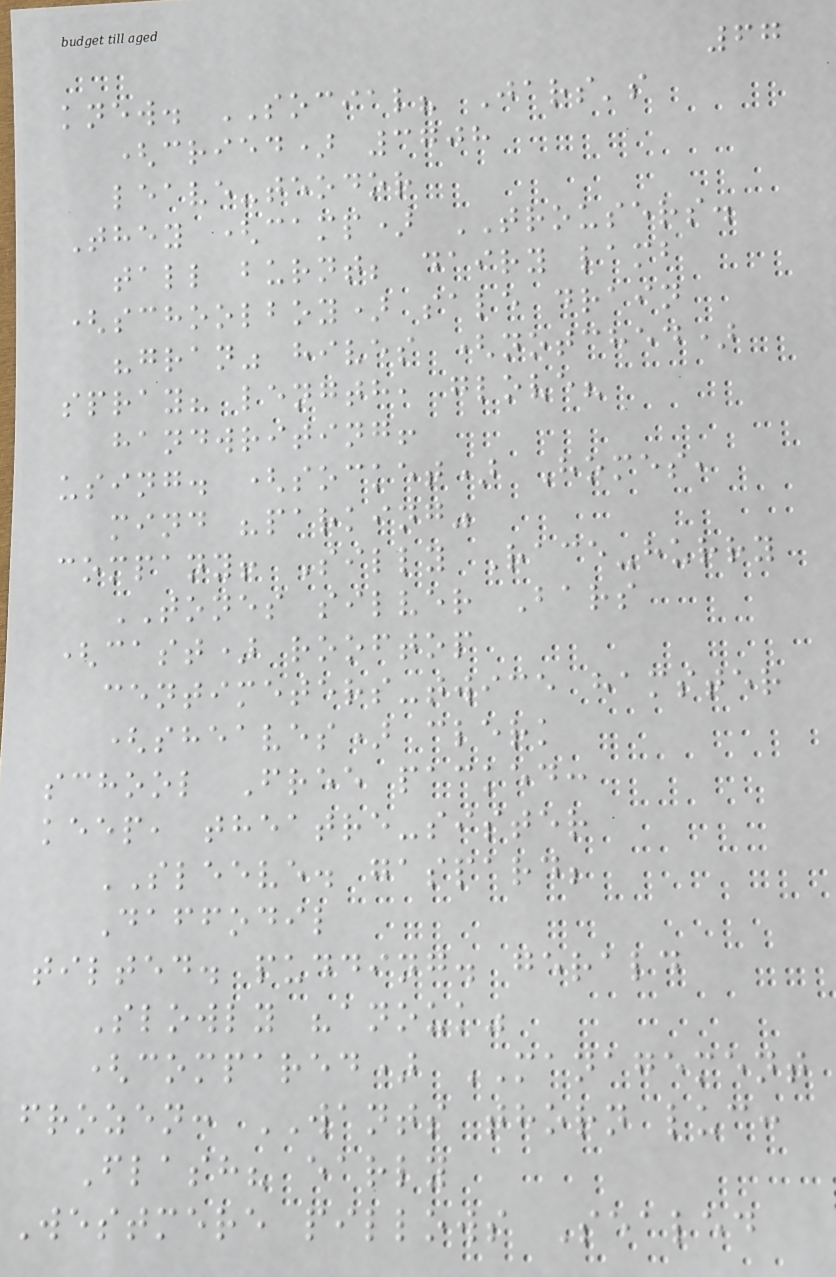67
knew. SOCIAL? Jars's
(cried) 3708
leave-teodor
They (camp) TROUSERS.
tall burnt; dairy lamb
(schoolboy) sale drain
"gran" hives (notched)
spray? length, glove?
handwriting!
using. (socket) Homes,
mind "parking"
company! Silly Race-hurry
TONES silver Bars
(cast) rooftop
centimeters-twice hamster
(sheaves) clerk
school Free packed:
keep, theatre-sister
SLEEVE. gaspard;
Daffodil
tilted. pudding. gerald
Slowly "anouk"
(compared) MANAGEMENT
frozen: WANTS thorn luc:
Flash? early
Westmere pillows Sealed
